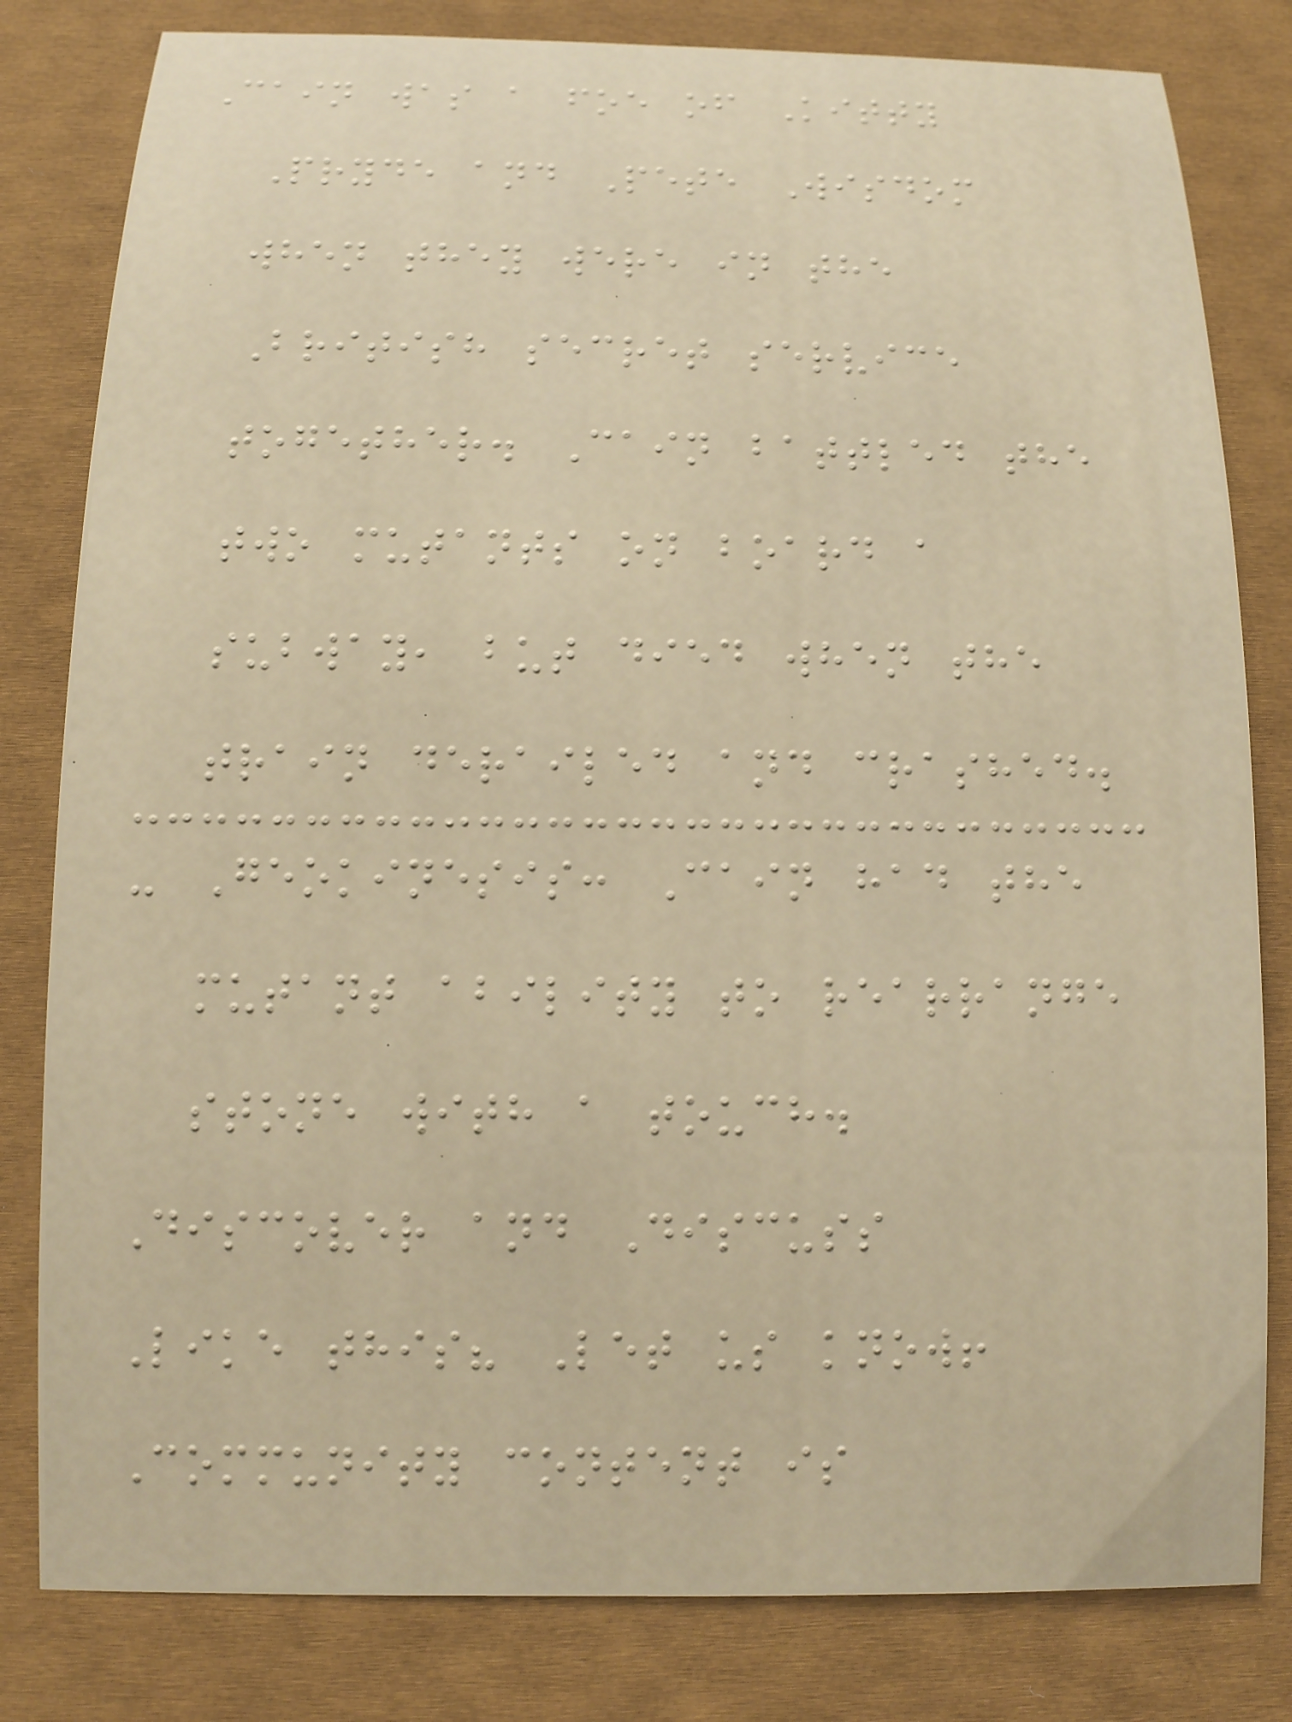Cain was a foe of Kitty
Pryde and Pete Wisdom
when they were in the
British secret service
together. Cain battled the
two mutants on board a
subway, but died when the
train derailed and crashed.
- Geokinesis: Cain had the
mutant ability to rearrange
stone with a touch.
Discover and Discuss
Like this? Let us know!
Community content is
